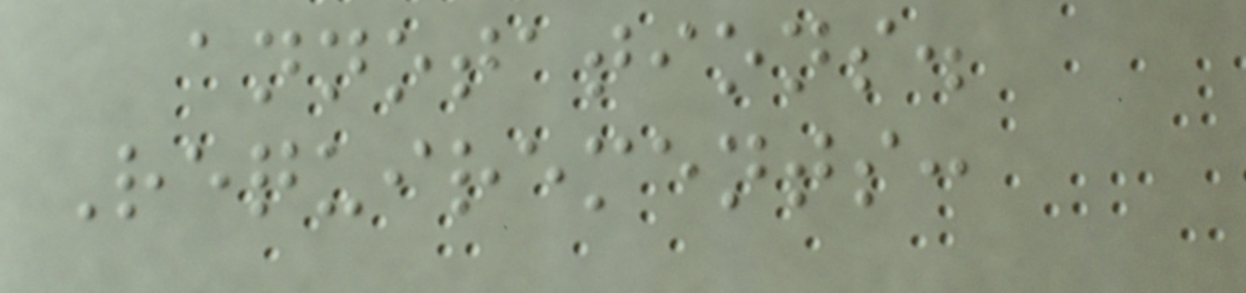annotations.
Requirements:
